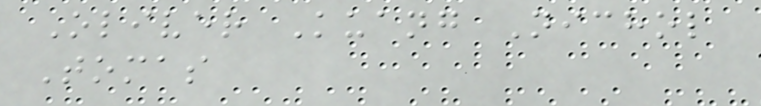Oliver Kuang Nichol
Tomas
